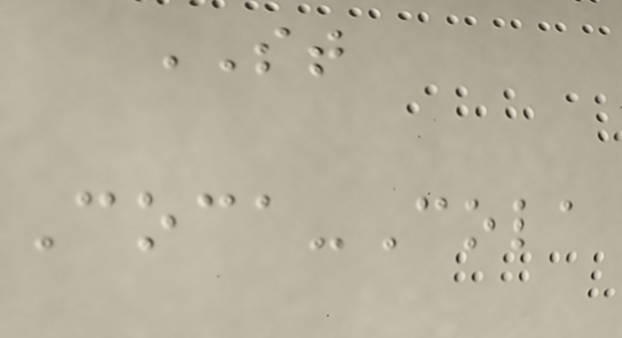ST
Coca-Cola
